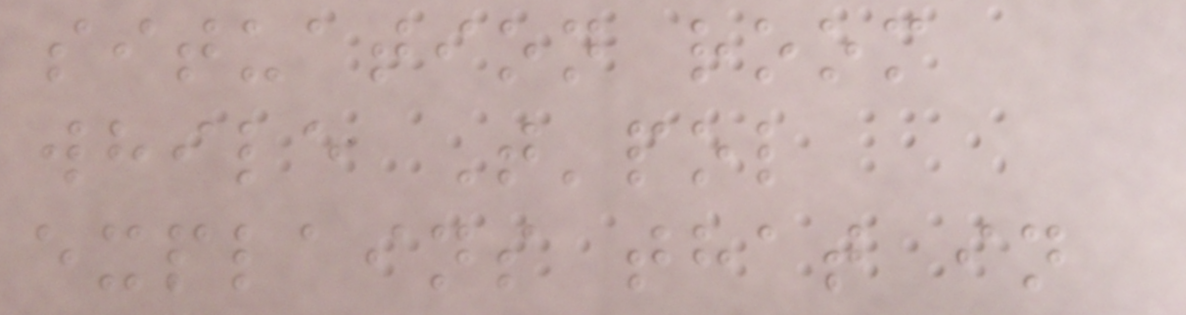situation room
while T'pol
explains that in
